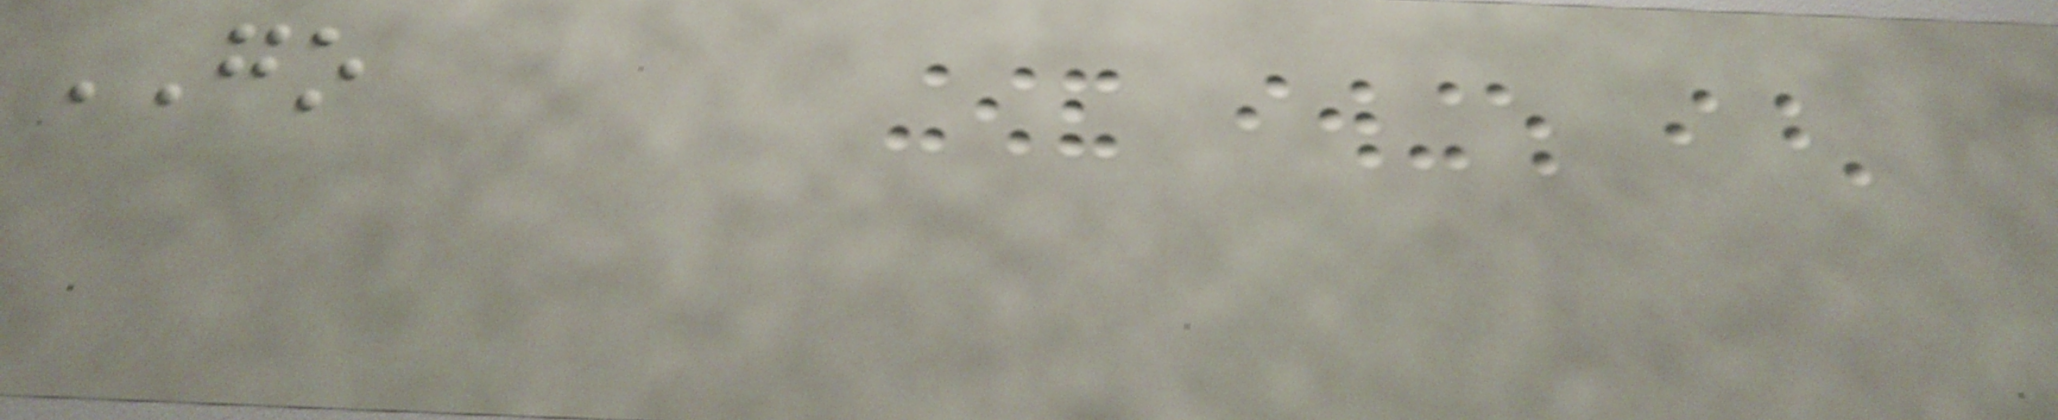GO
